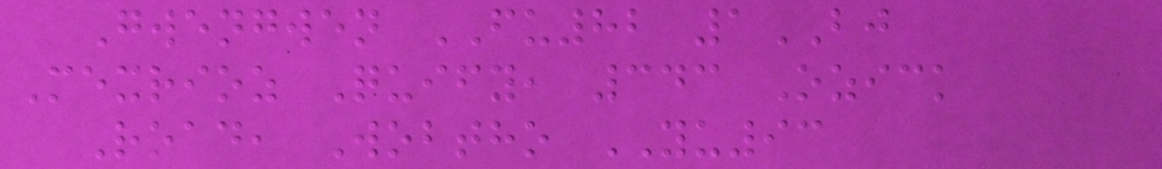Gwengwen FU82 1BJ
Mexrioz Quify, 343 Ozick
Road, Wobtho YU93
